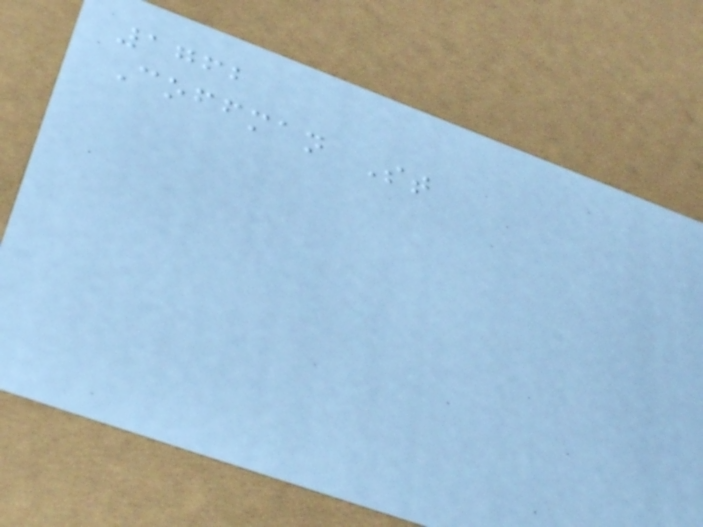1762
Coffman St
